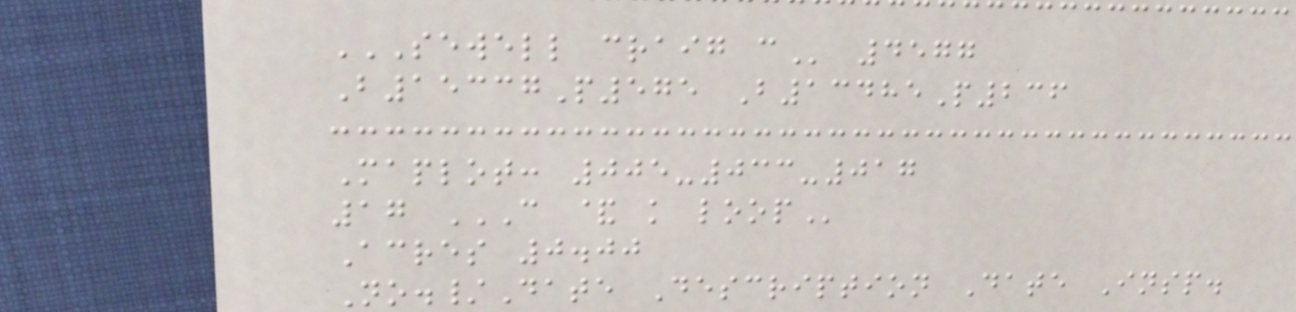SEWELL CRAIG C 4577
B15337P575 B13485P236
Maplot: 005-033-017
17 C & K LOOP
Acres 0.00
No./Date Description Date Insp.
